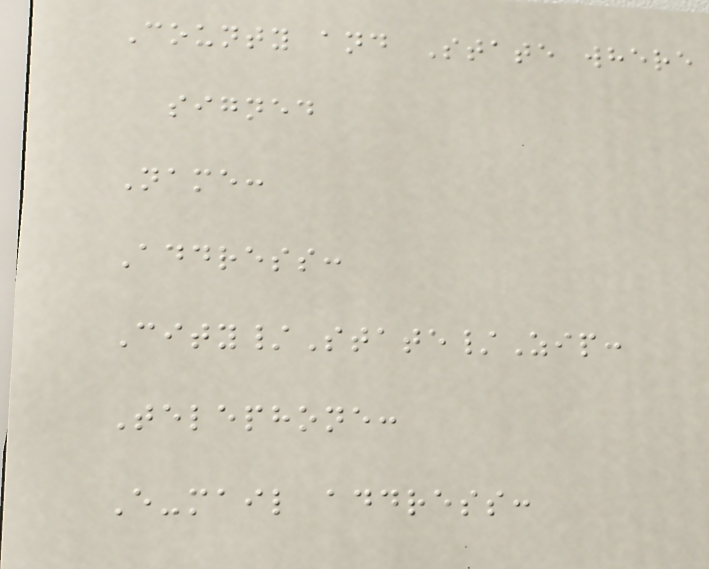County and State where
signed
Name:
Address:
City/State/Zip:
Telephone:
E-mail address:
